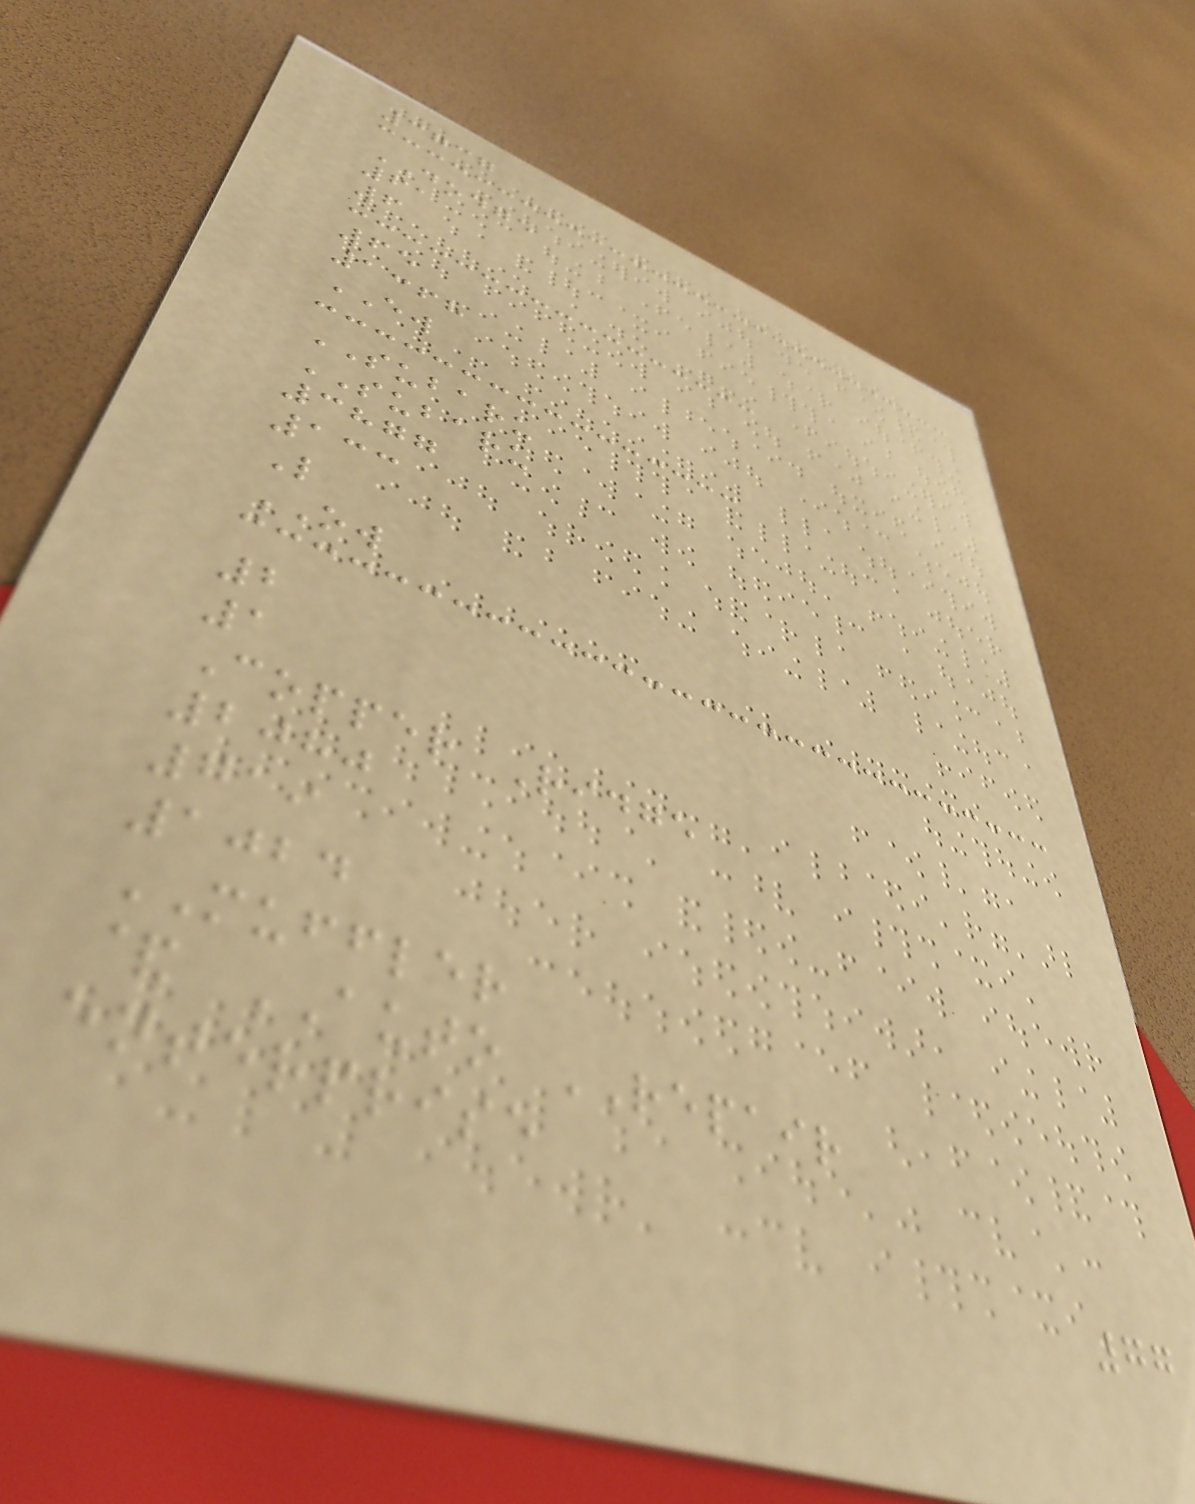3737
DODGE
61
6
65
1368
EW
SUBARU
SUBARU
3877
133
L
OW
2
1
Copper Ridge
2080
719
1024
MUFFLER
& AUTO REPAIR
enterprise
77
